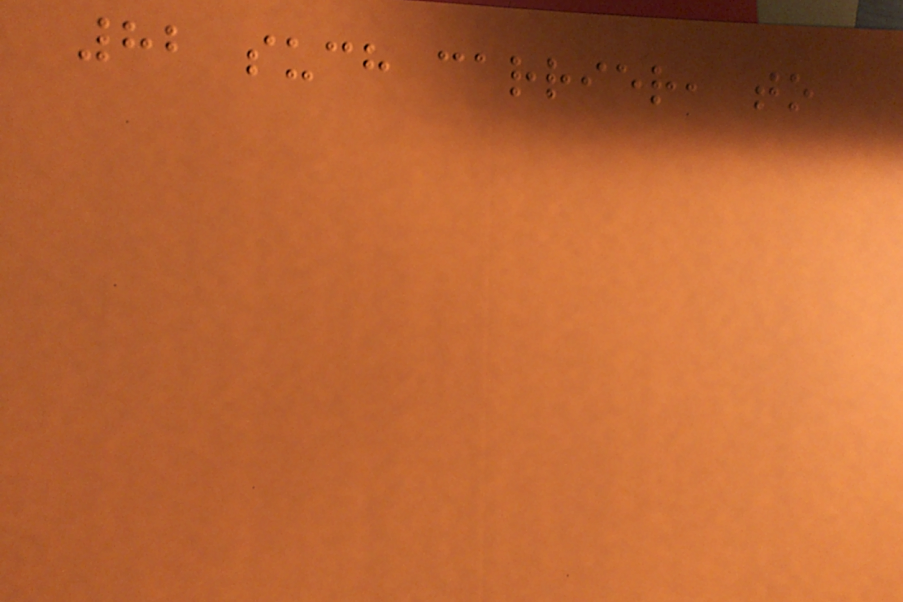82 such carrier, to
